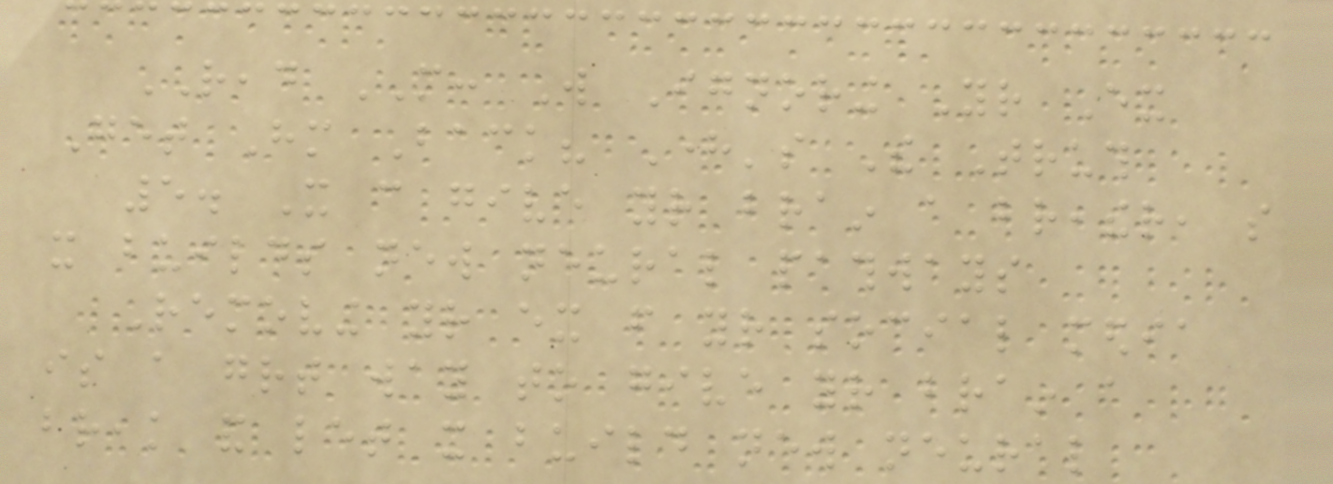READ MORE: Will Ignoring Your Ex
Get Him Back? Here's The Truth
5. It can give your brain a breather, so
it builds new neural pathways
Removing your ex from your social media
is a great way to give your brain a
break and let it build new neural
